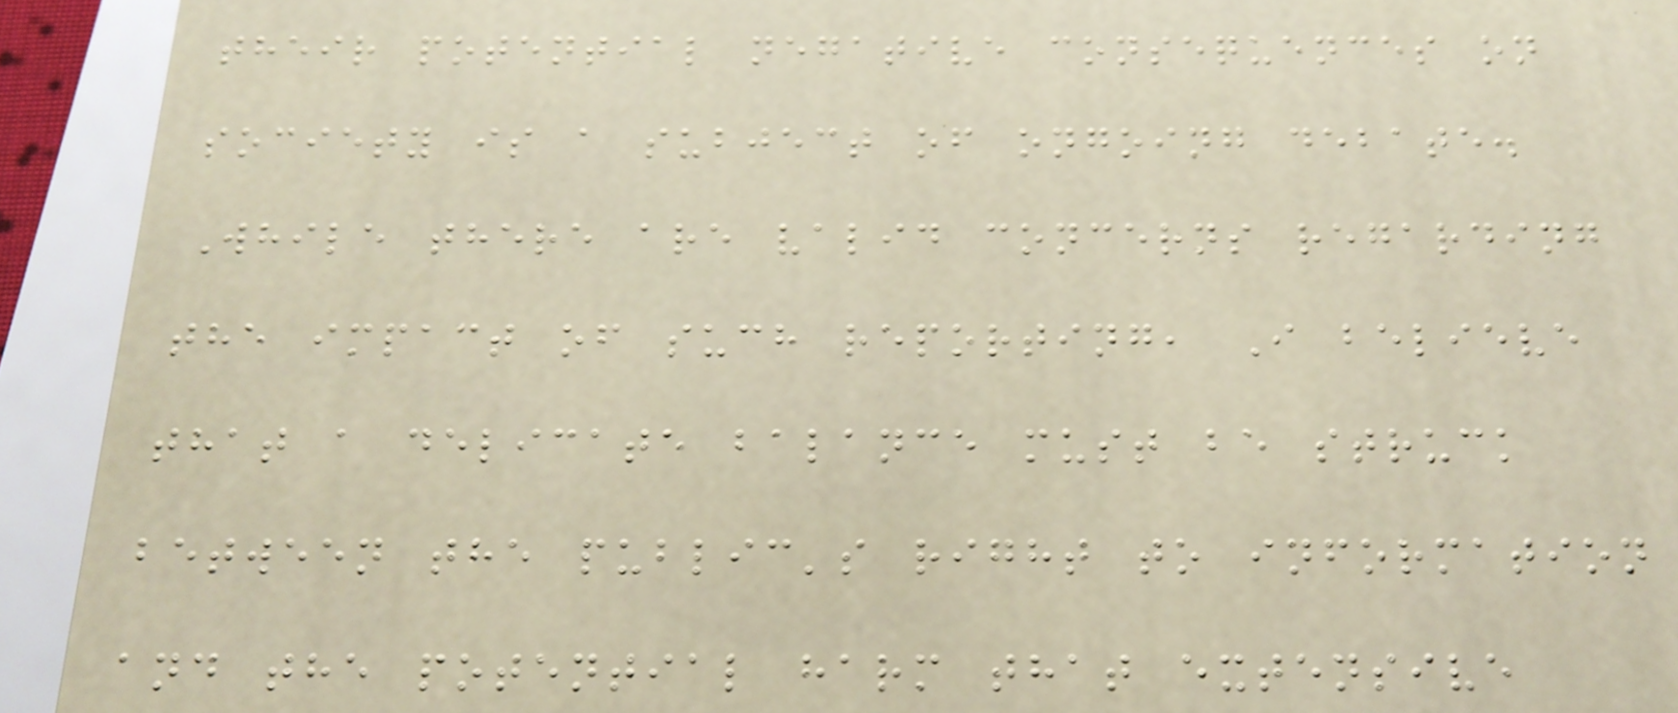their potential negative consequences on
society is a subject of ongoing debate.
While there are valid concerns regarding
the impact of such reporting, I believe
that a delicate balance must be struck
between the public's right to information
and the potential harm that extensive
